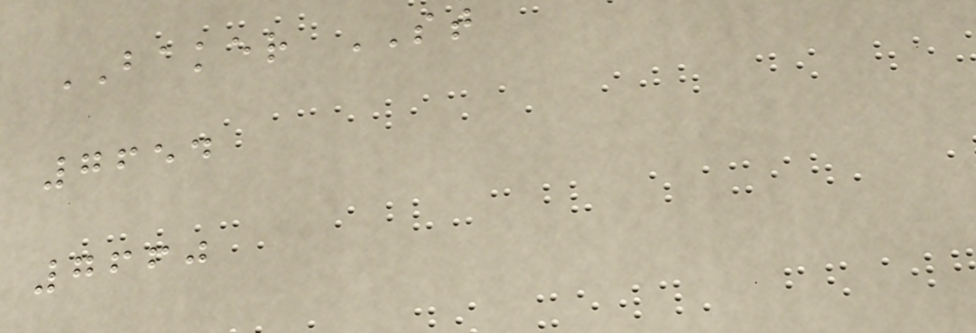BAKER ST
7654
7660
